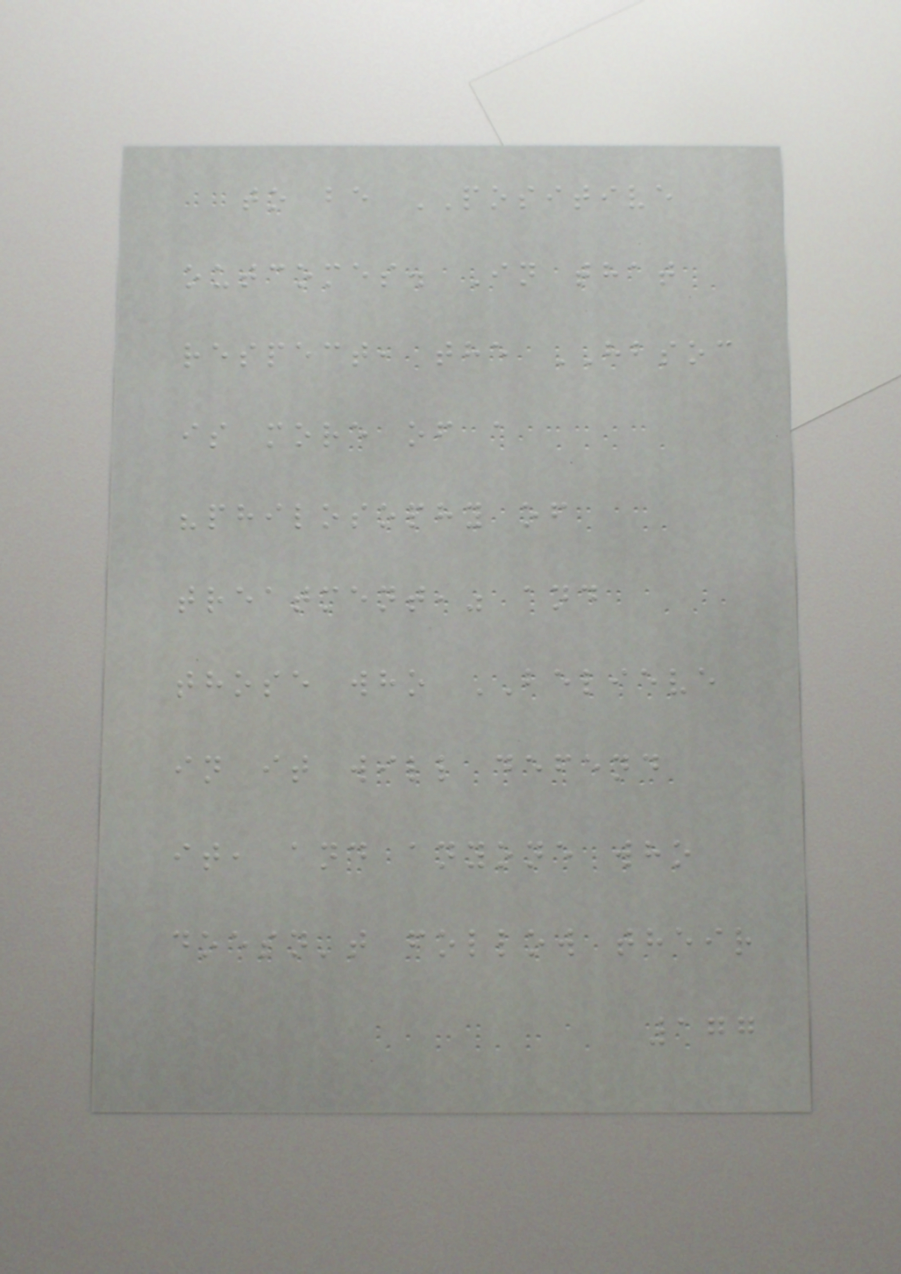to be POSITIVE
outcomes. In that
respect, the HBSOC
is more of a
"philosophy of
treatment," and
those who BELIEVE
in it will defend
it, and anyone who
doesn't follow their
177
